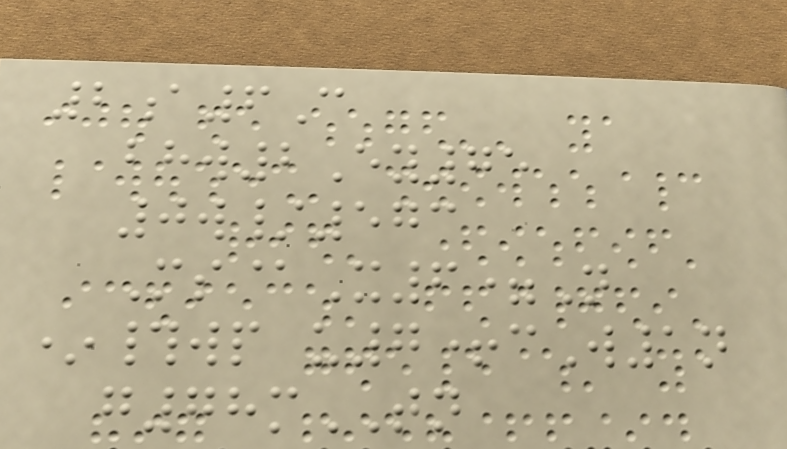2a6C
bhw2Ey75
0w/573
Ms@X6=N
*#wp u7+cW1n
g78mTN
